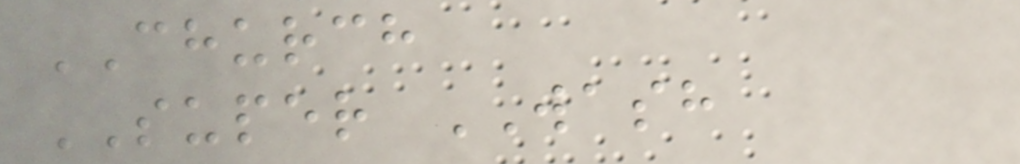CHURCH
SUPER WASH
